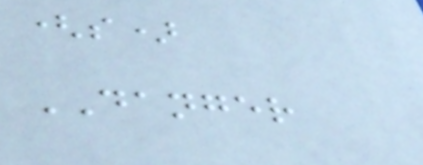(s)
DANGER
